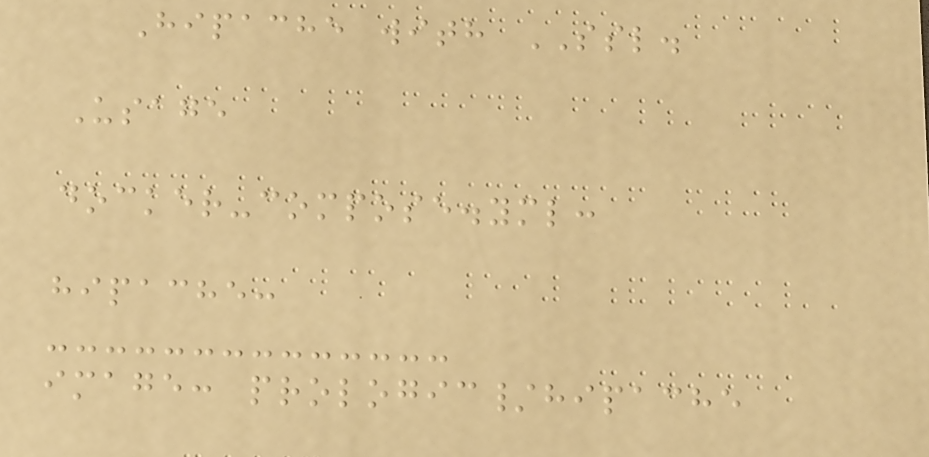Hipache with SSL.
Usage
docker-compose.yml:
hipache:
image: prologic/hipache
